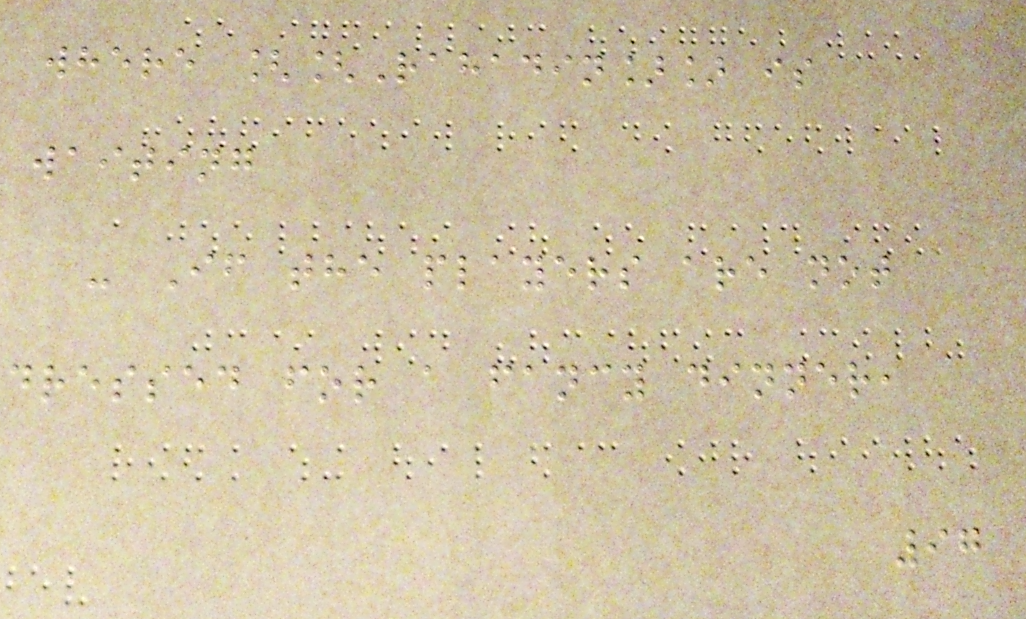where [[Rahadin]] is
waiting
- If the players are not
dressed for a fancy dinner,
97
